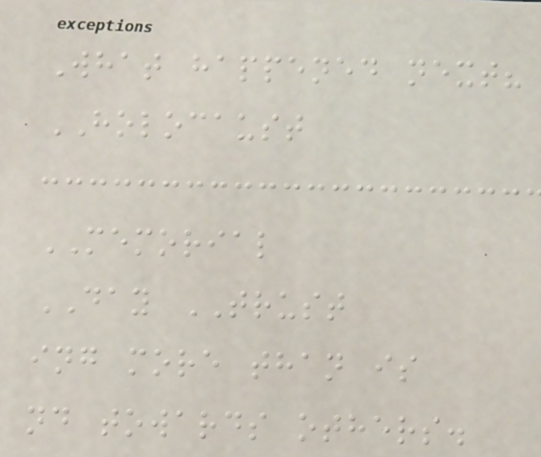What happened next?
HOLOCAUST
MEMORIAL
DAY TRUST
ing more than is
nd towards others.
